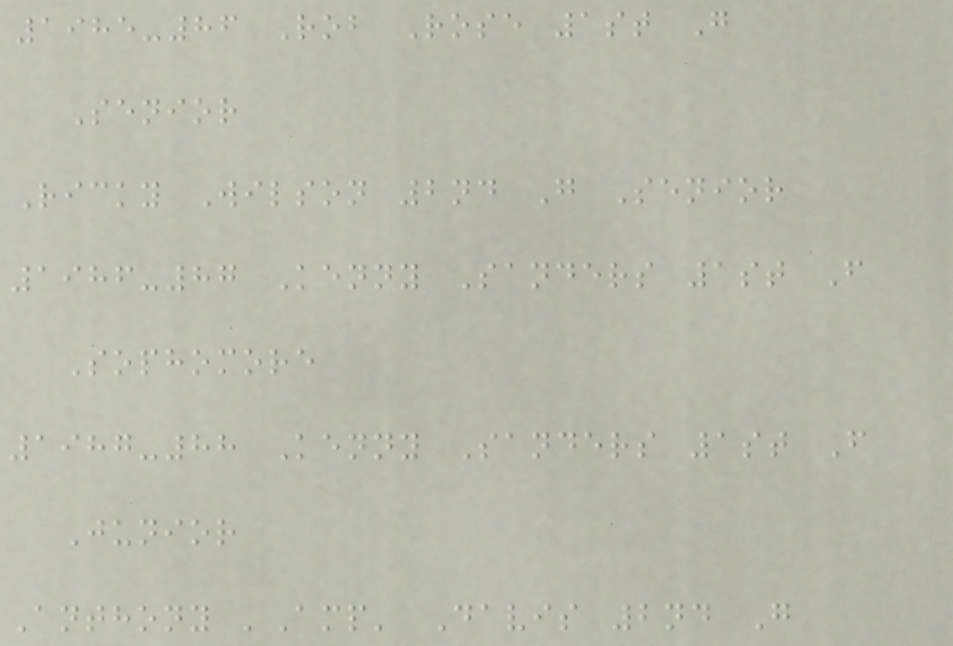1985-86 Rob Rose 1st G
Senior
Ricky Wilson 2nd G Senior
1986-87 Kenny Sanders 1st F
Sophomore
1987-88 Kenny Sanders 1st F
Junior
Anthony 'Amp' Davis 2nd G
